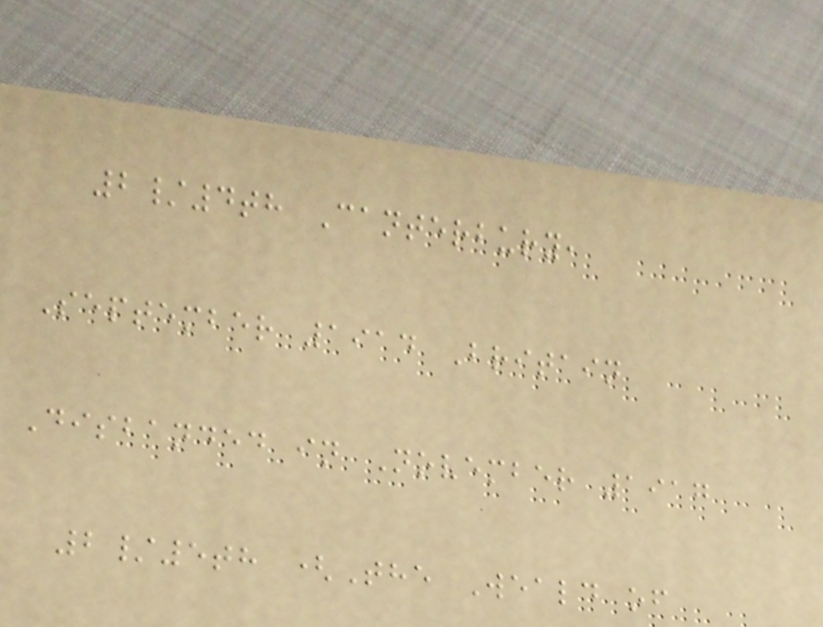2/4th Canterbury,
September 1914 Britain
Disbanded in November 1917
2/5th (The Weald of
